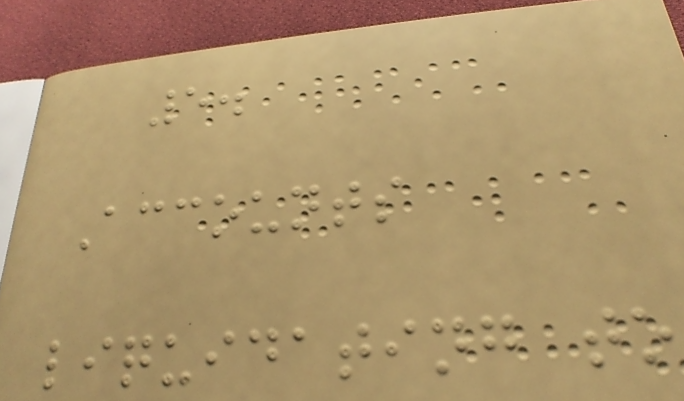5.
Accounts
liquidating to
